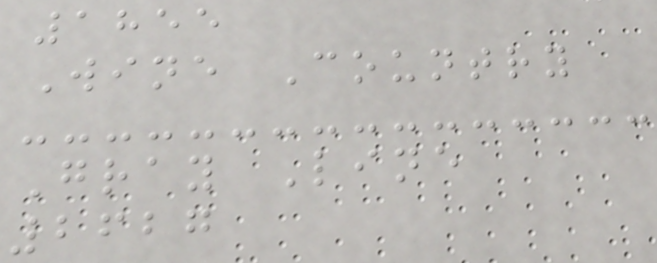1855
Wine Country
Gray Line
2627
